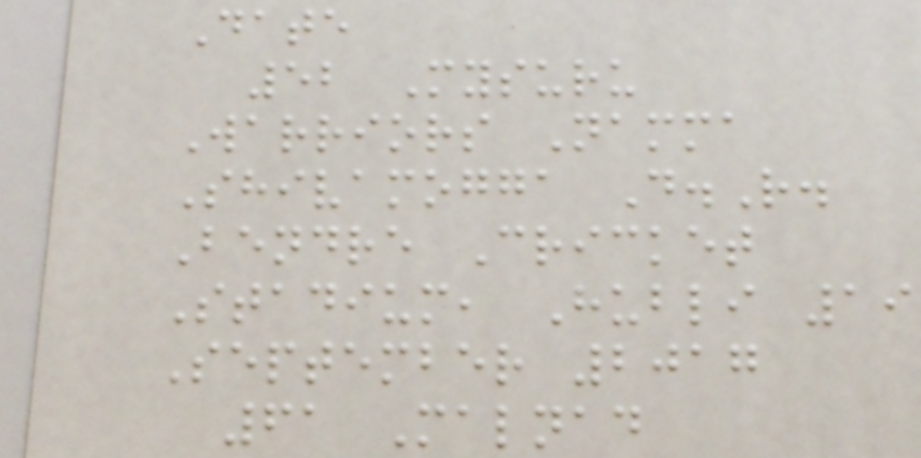Date
52 Mysuru
Warriors Namma
Shivamogga D.R.
Bendre Cricket
Stadium, Hubli 19
September 2017
61 Malnad
